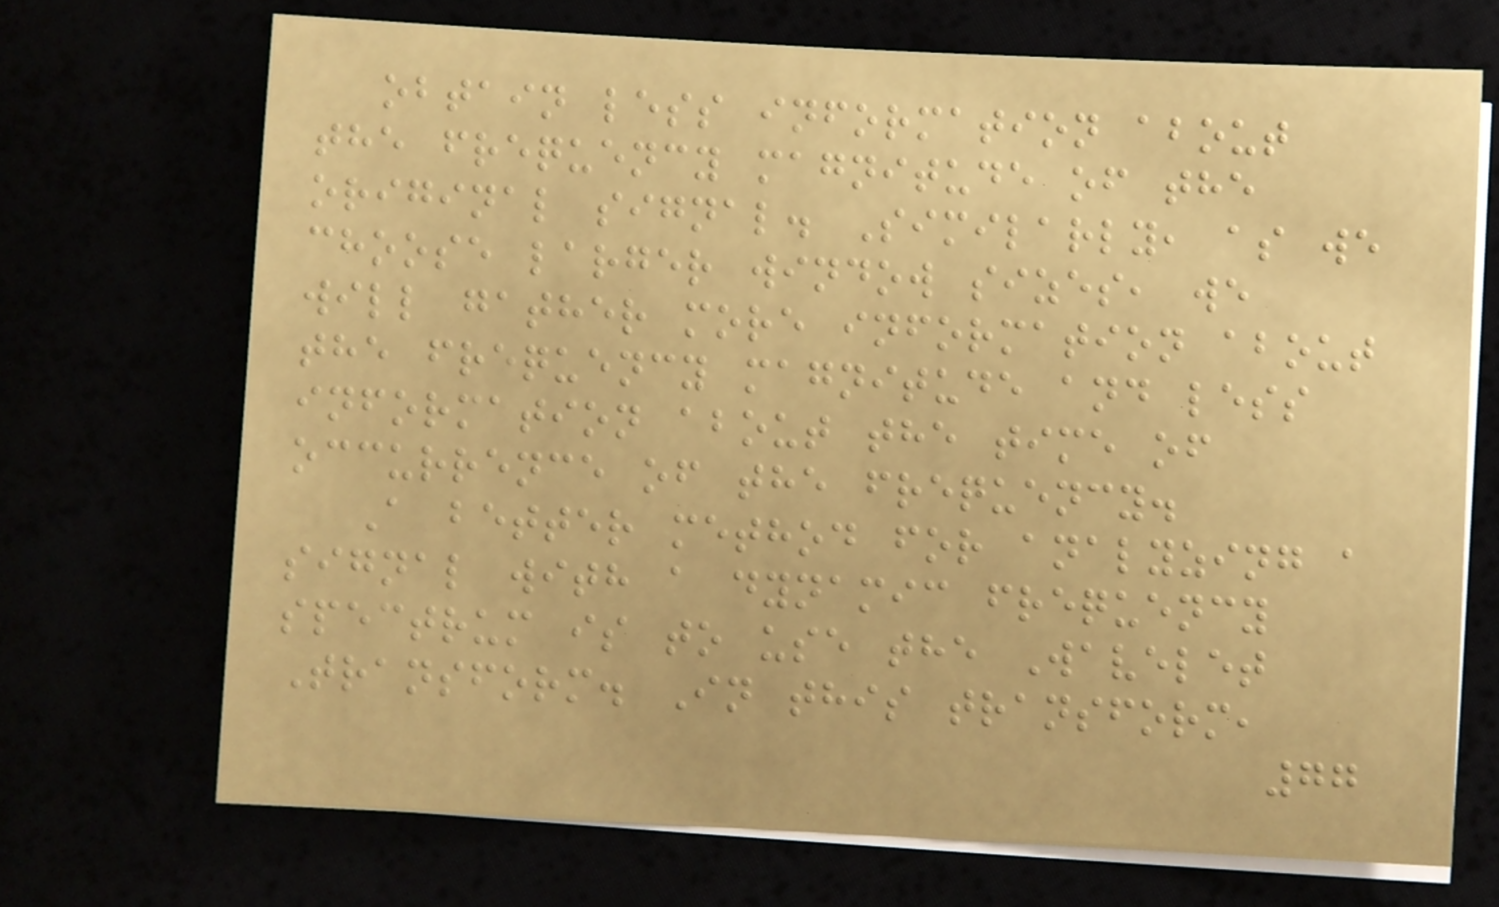obtain less information about
the frequency magnitude of the
original signal. Similarly, as we
choose larger window sizes, we
will gather more information about
the frequency magnitude and less
information about the time of
occurrence of the frequency.
A better method for analyzing a
signal with a dynamic frequency
spectrum is to use the Wavelet
Transform. In this transform,
77
